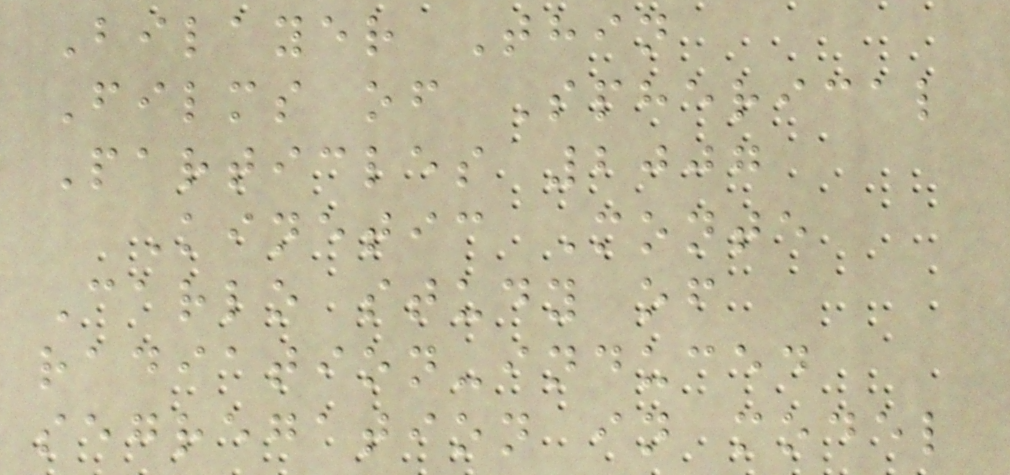Bilayer Thin
Films of Spherical
Particles 2007
Kinetic Monte
Carlo study of
radiation-induced
segregation in model
